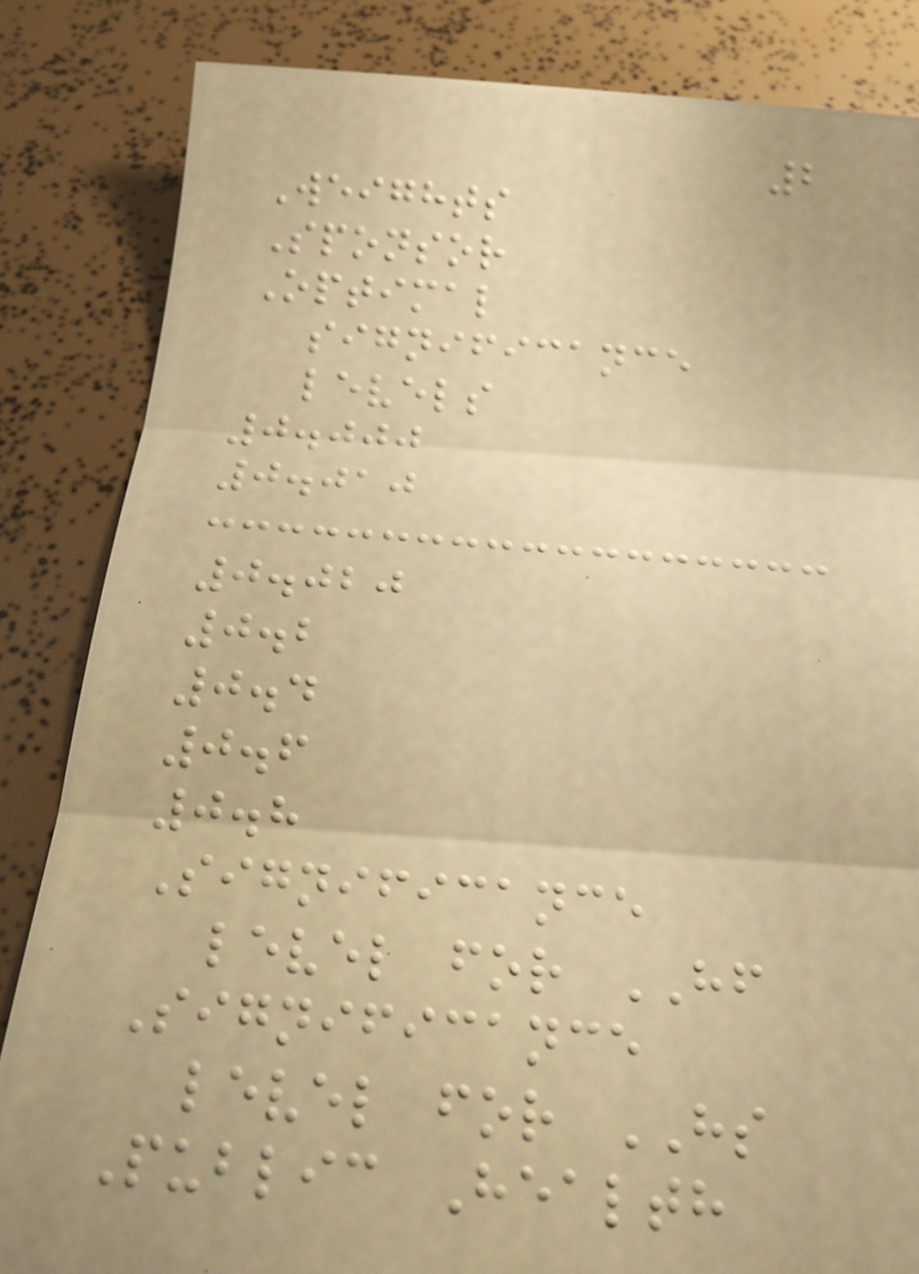2
Weights
Sponsor
Optimal
significance
levels
0.000
0.010
0.020
0.2
0.4
0.6
0.8
Significance
level for HF
Significance
level for HS
Public Health
